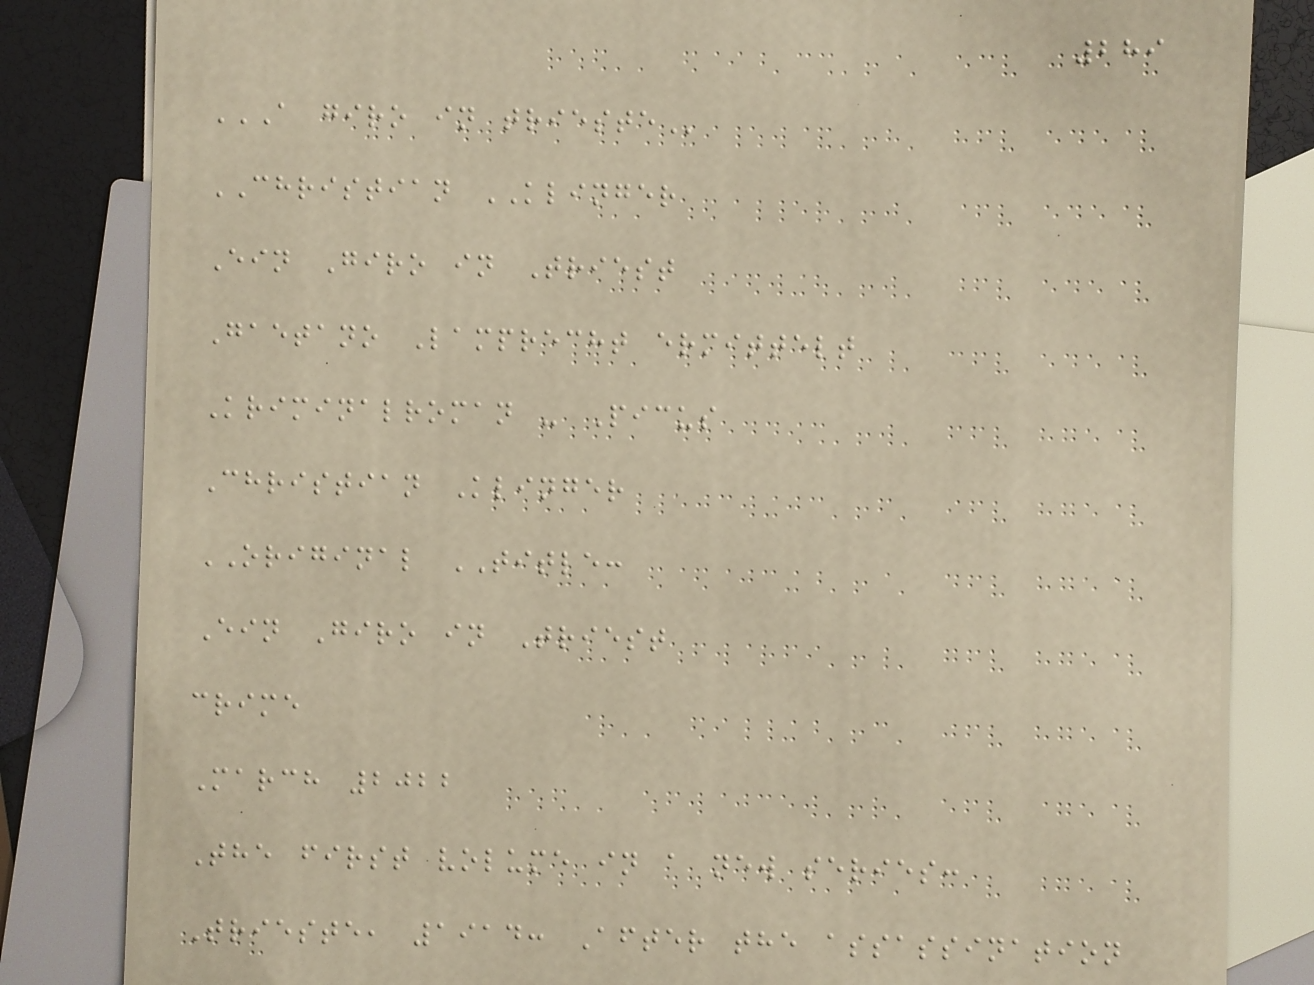289
A GIRO IN TRIESTE
CHRISTIAN KLINGER
Ein Giro in Triest
Gaetano Lamprecht ermittelt
Kriminalroman - Picus
Christian Klinger
ORIGINAL TITLE:
Ein Giro in Triest
crime
March 2022
The first volume in a new series:
Trieste, 1914: After the assassination
